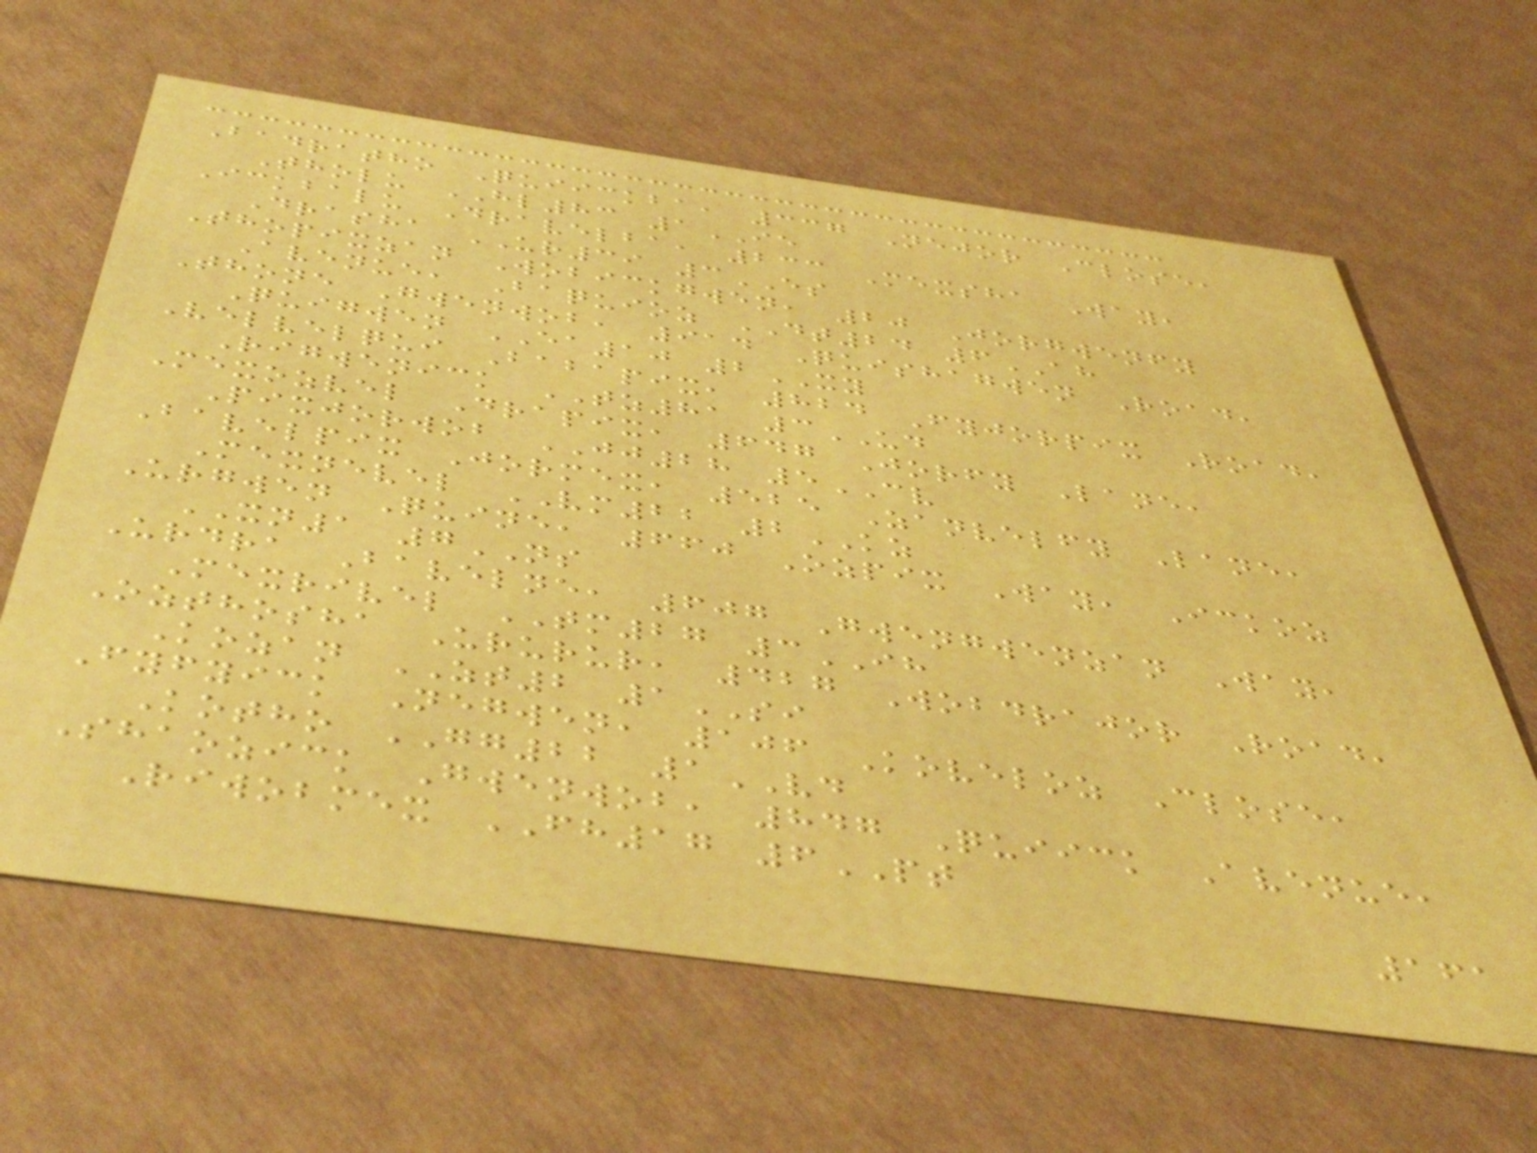Badratho Quiickba, 337 Nejor Close,
Tholu HL83 1IE
Ickbalu Dravelba, 233 Mexsha Way,
Drasha UR39 3ES
Thopixzan Wobickgwen, 20 Jorgwenfy
Avenue, Baquioz DT24 6AH
Thone Gwenwob, 914 Quishagwen Road,
Quigwen EA10 2XY
Velvelqui Babapix, 824 Fyjorpix Road,
Rigwenick TZ81 3UD
Mexozvel Drapix, 647 Jorfy Lane,
Pixjorwob JJ28 5CV
Bavelpix Jormex, 525 Zanvelfy Lane,
Mexnevel VM22 2KZ
Urgwen Quine, 660 Ozpix Way, Ickoz
XN1 7NS
Urdra Bavelne, 607 Gwengwenzan Way,
Mexrivel TM27 3IH
Ozthosha Ururur, 427 Wobdrajor Road,
Kozan ZT2 1SI
Fyfyick Negwen, 106 Koveloz Close,
Kotho GG22 1VD
Shaozick Gwenwob, 847 Quiick Avenue,
Riwobmex FH17 6PT
161
